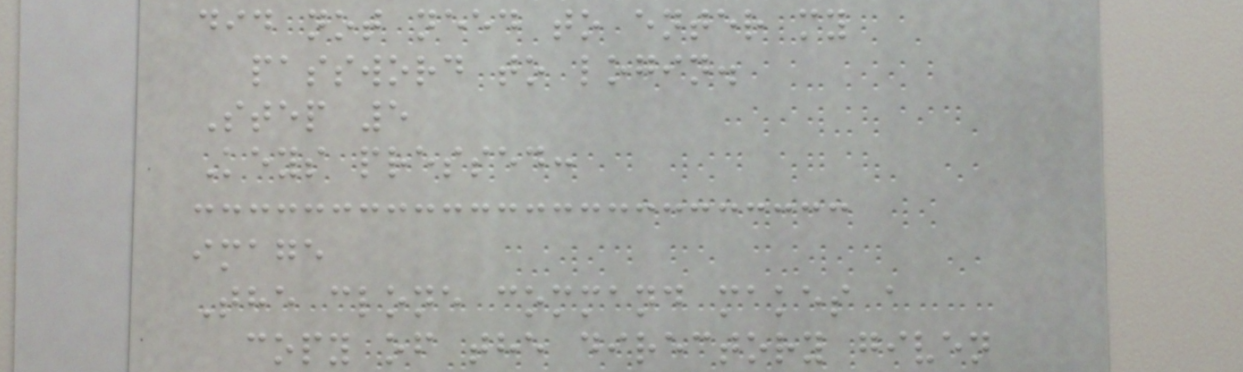did not need to enter my
password to login.
Step 5
Keys pressed:
image
The clone command makes a
copy of the directory given
